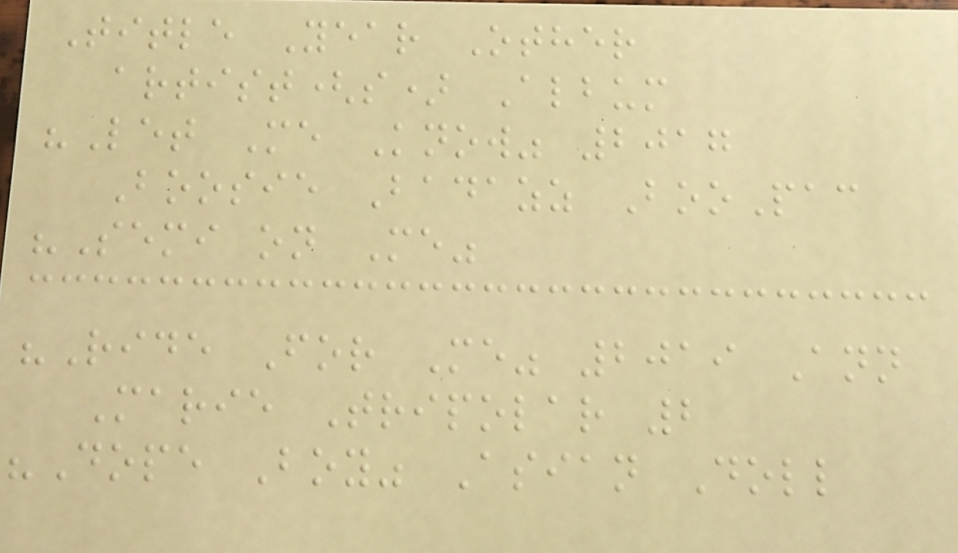Title Year Other
artist(s) Album
"Let Me Know" 2017
Boosie Badazz BooPac
"Semi on Me"
"Ride For Me" 2019 Ann
Marie Tripolar 2
"Dope Boy" Asian Doll
